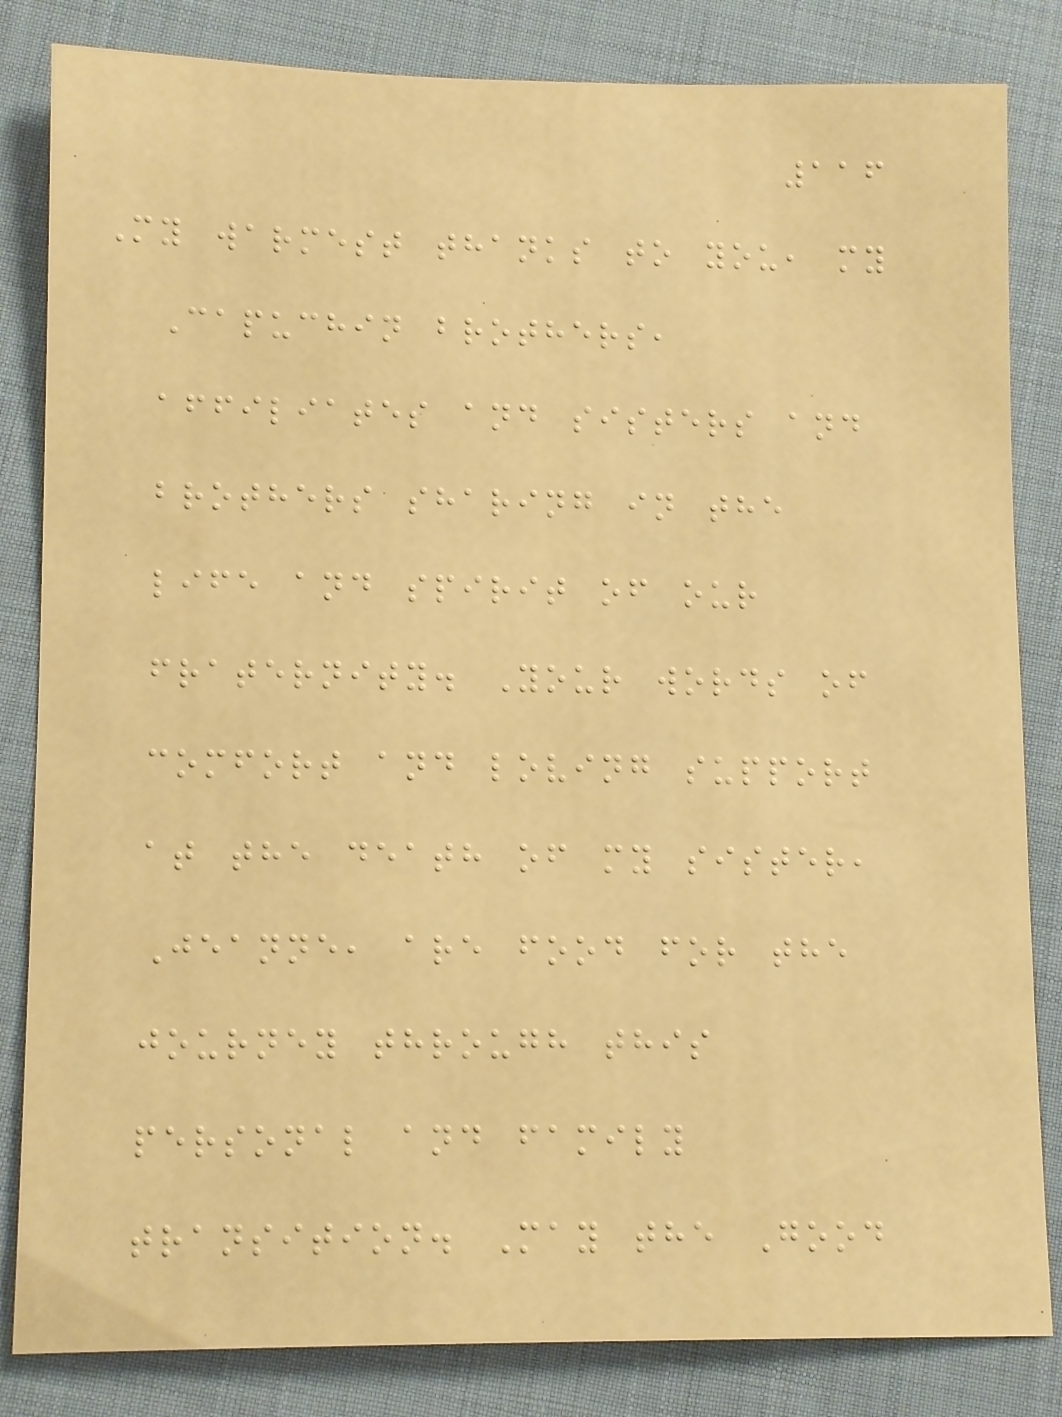116
My warmest thanks to you, my
Capuchin brothers,
affiliates and sisters and
brothers sharing in the
life and spirit of our
fraternity. Your words of
comfort and loving support
at the death of my sister,
Jeanne, are food for the
journey through this
personal and family
transition. May the Good
